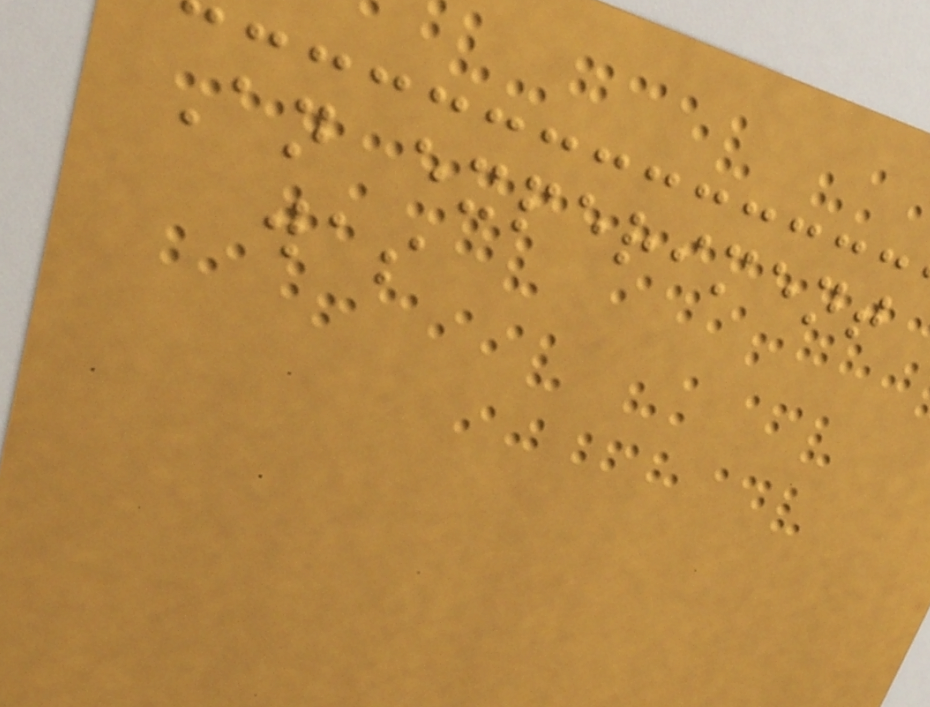An experiment
was
